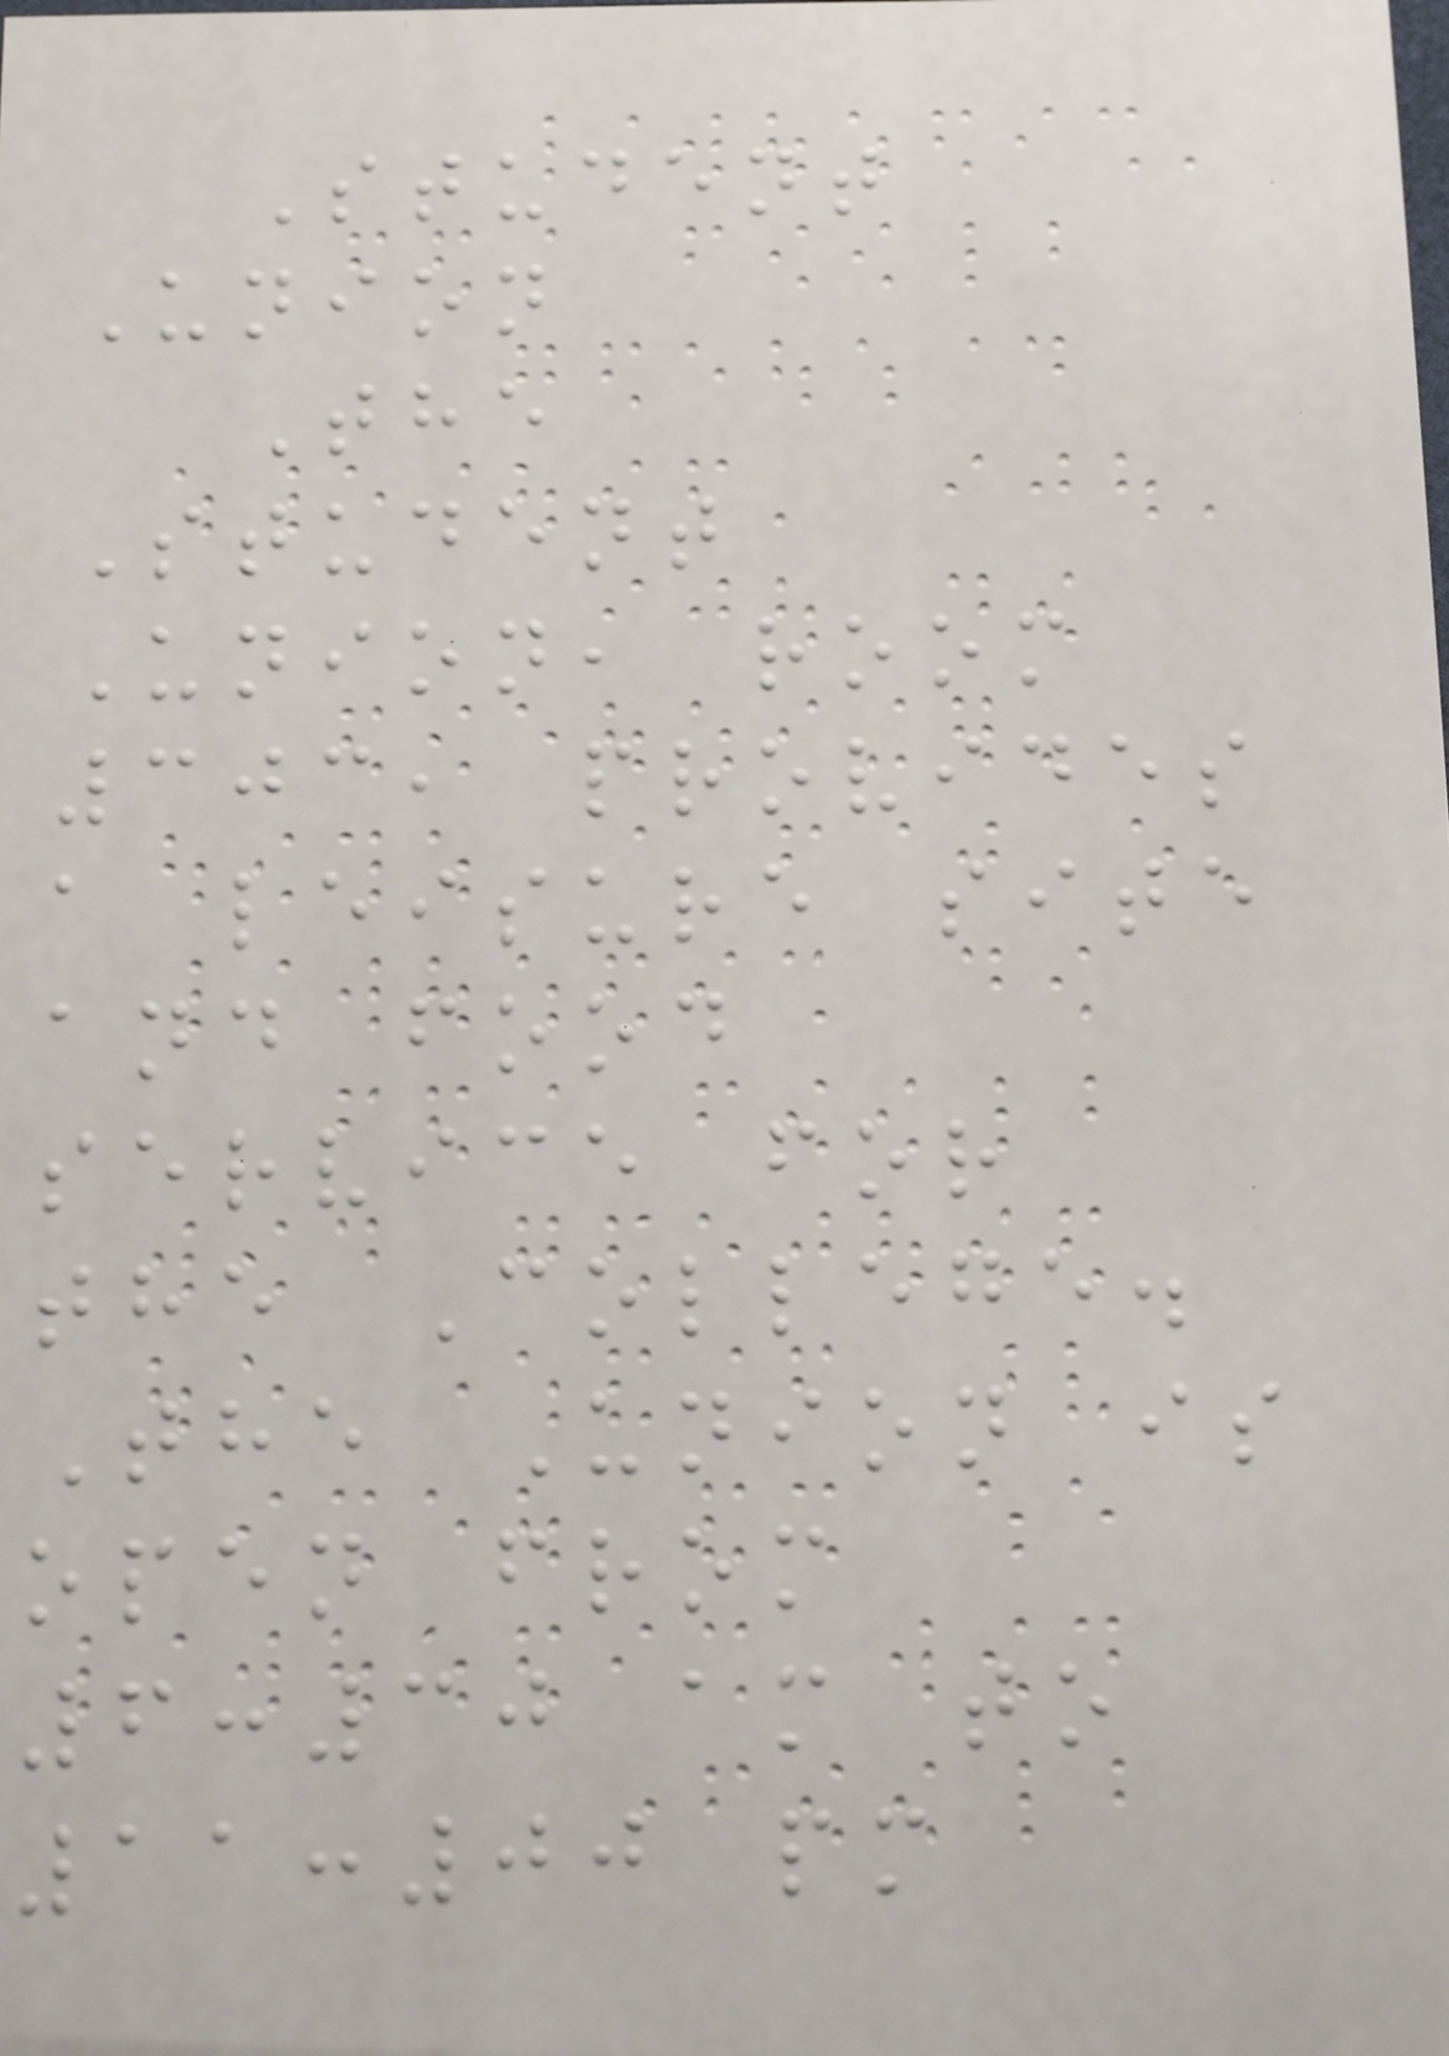Student
Union
The
Student
Union, room
303, provides
a leisure site
and food
service for
the College.
The Union is
open from
6:30 am to
11:00 pm
